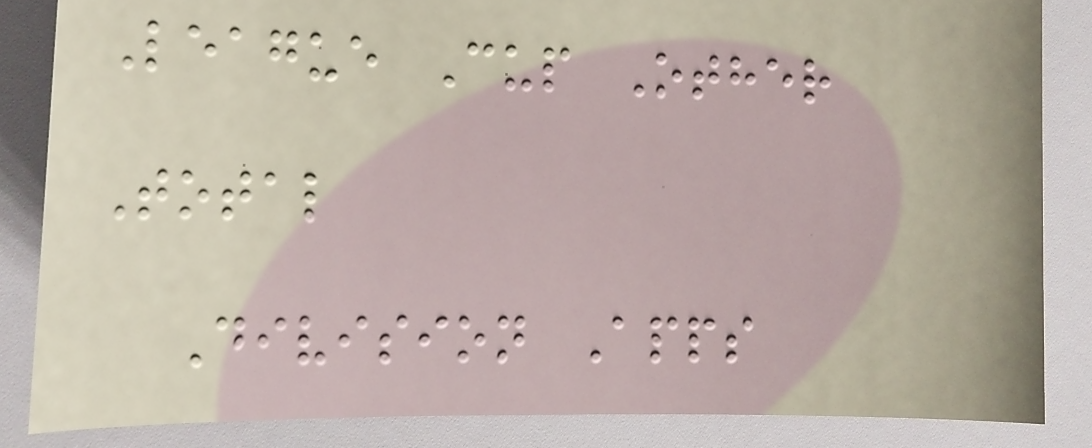League Cup Other
Total
Division Apps
